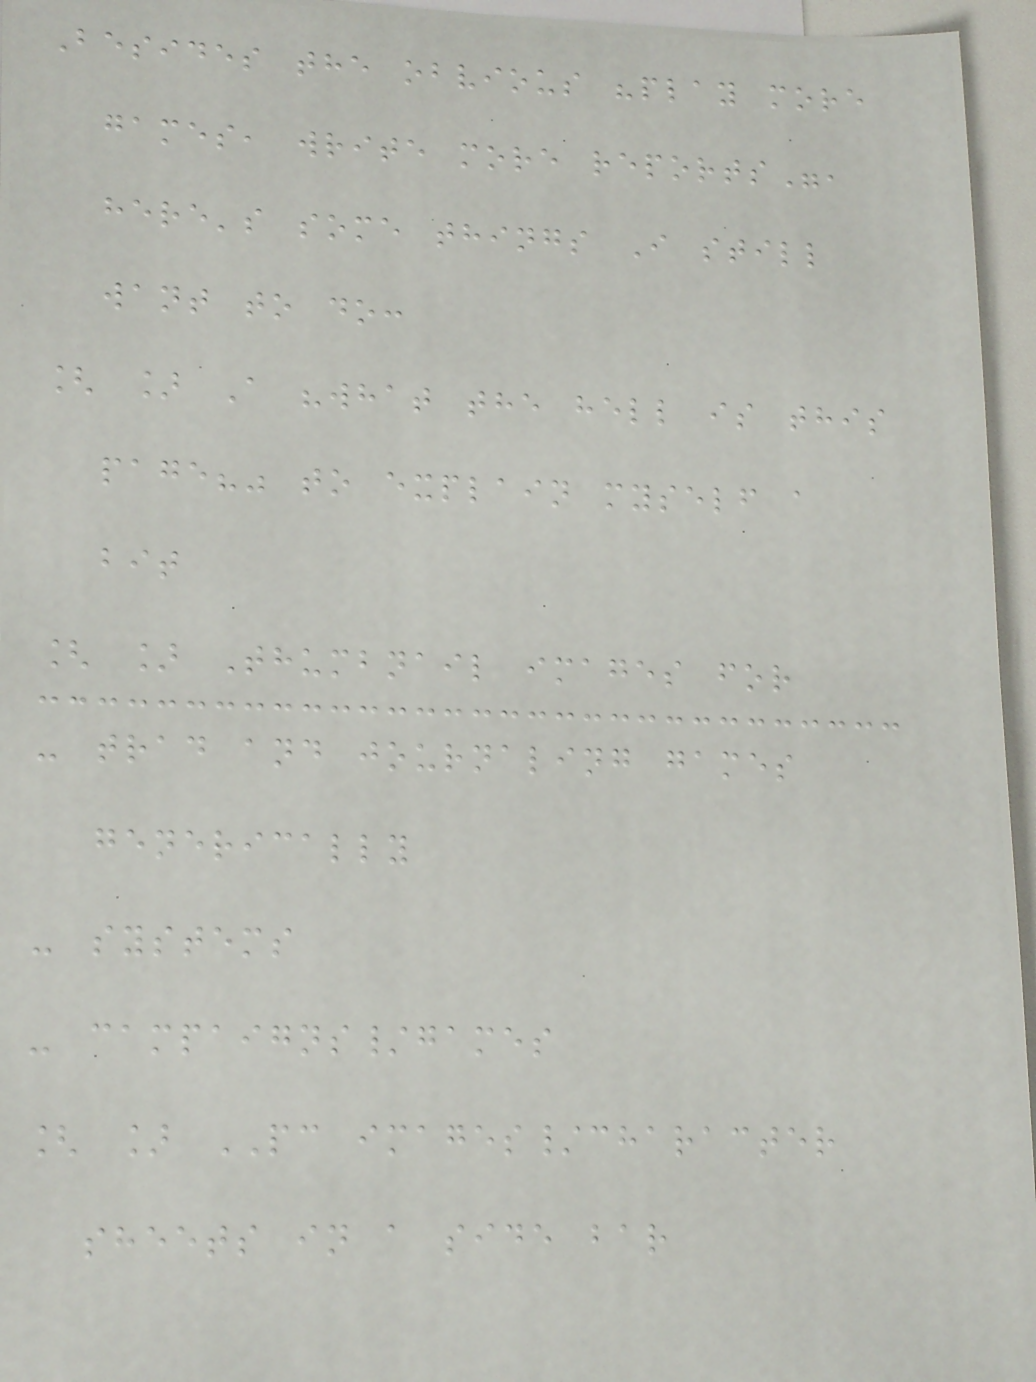Besides the obvious "play more
games, write more reports",
here's some things I still
want to do:
[ ] A "what the hell is this
page?" to explain myself a
bit
[ ] Thumbnail images for
- trad and journaling games
generically
- systems
- campaigns/games
[ ] PC images/character
sheets in a side bar
